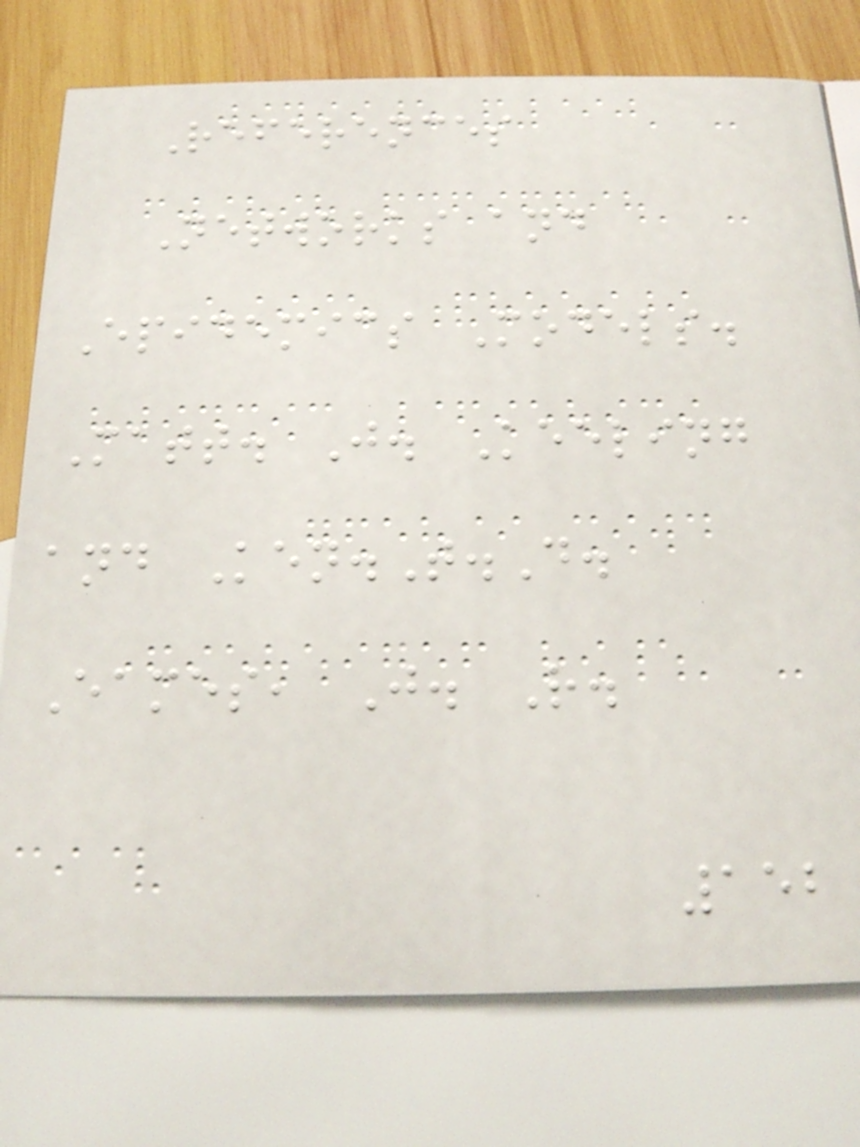References
Networks and
Epidemics Models.
Matt. J. Keeling
and Ken.T.D.
Eames, J. R.
152
